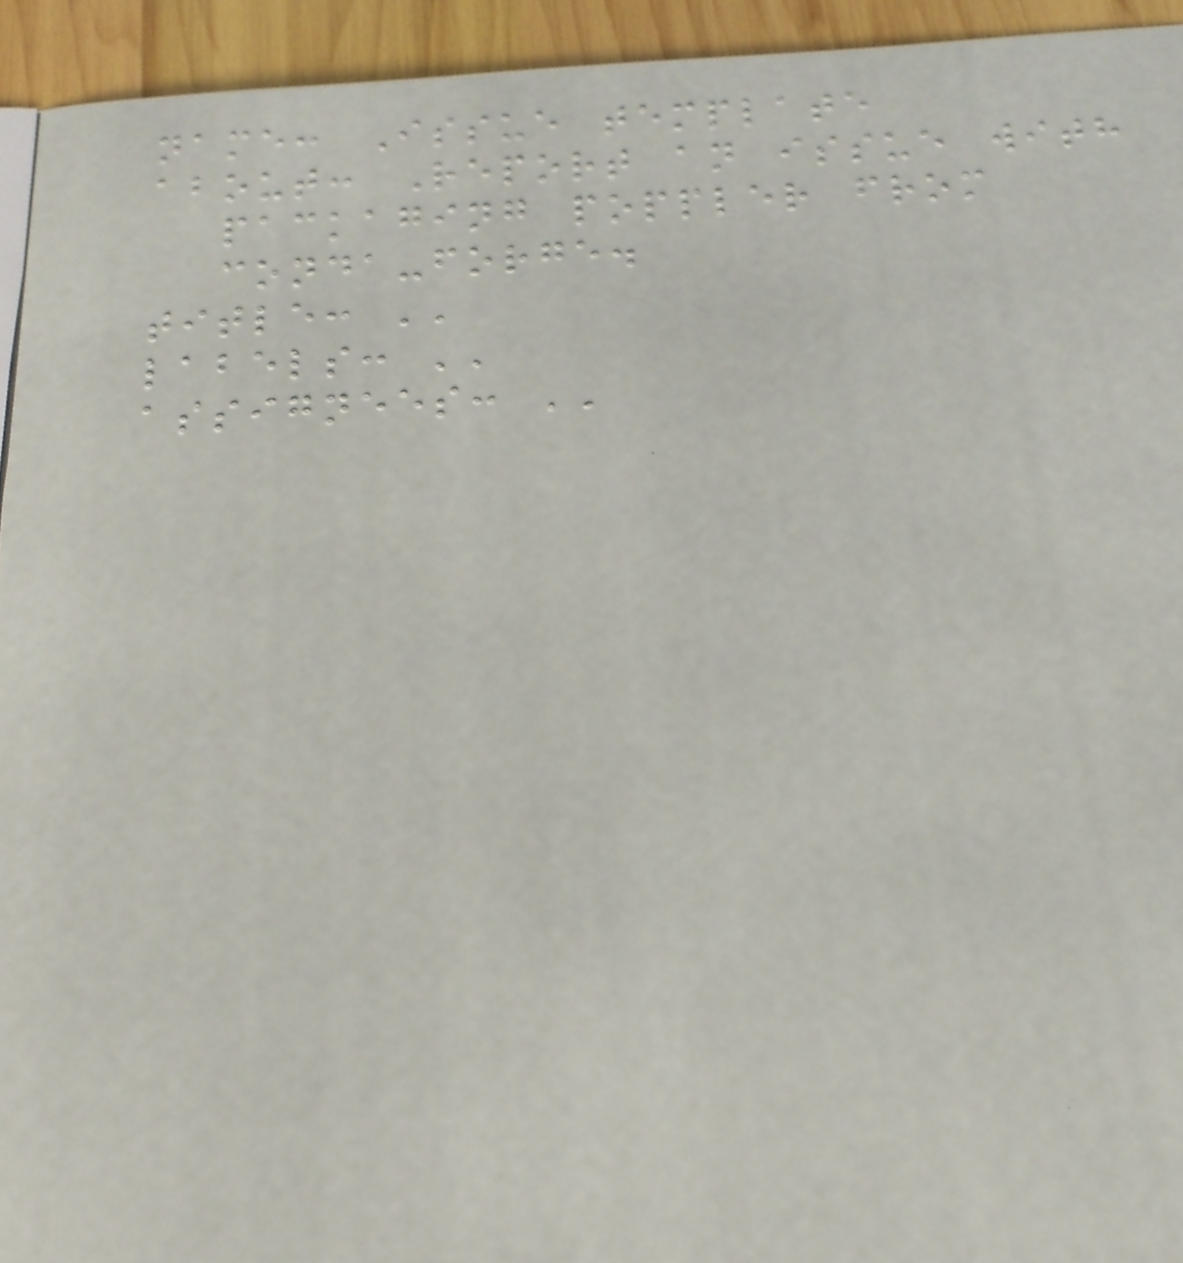name: Issue template
about: Report an issue with
packaging poppler from
conda-forge.
title: ''
labels: ''
assignees: ''
